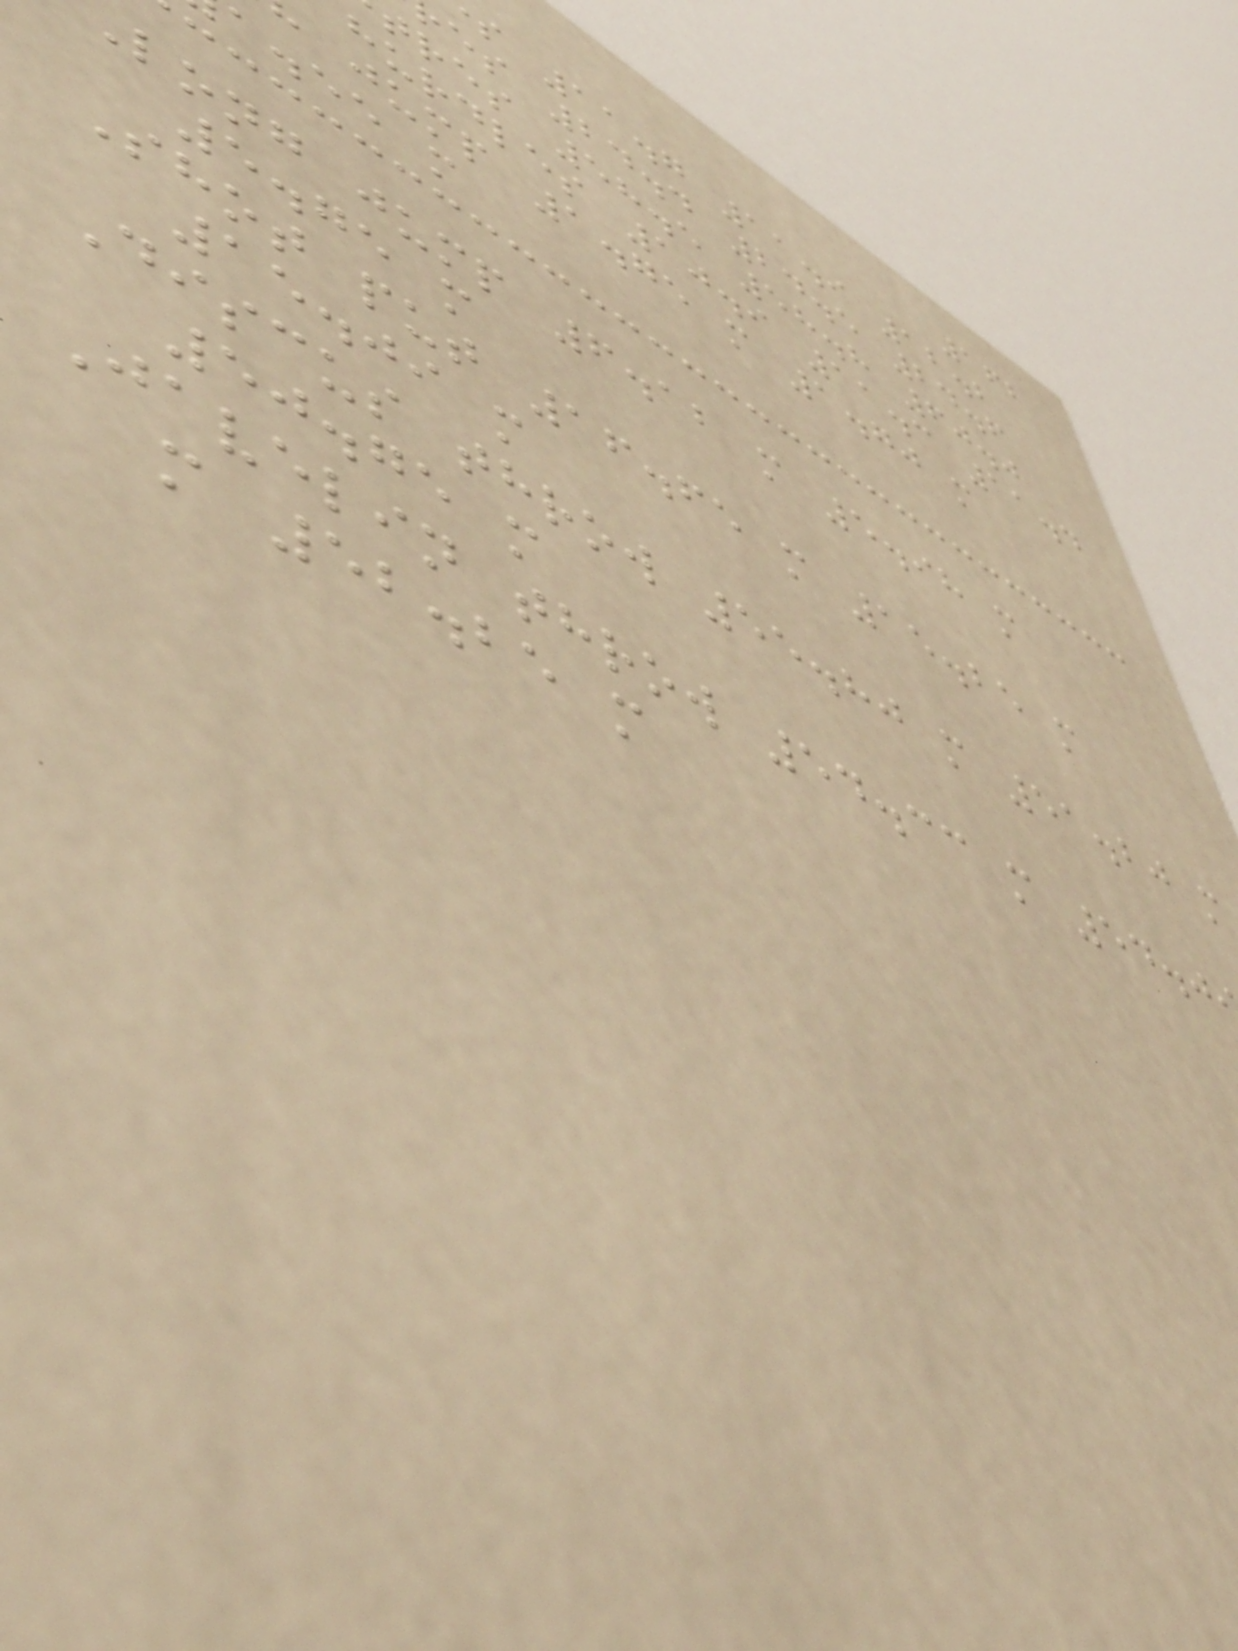162
s 11.7 11.9 12.2
es 24.4 24.5 24.6
tres 58.5 58.8 60.0
hurdles 10.9 11.3 11.4
jump 1.75 m 1.70 m
a.ee m
long jump 6.12 m 5.98 m
5.75 m
Shot put 16.65 m 15.25 m
15.09 m
Discus throw 55.80 m 51.20 m
50.75 m
Javelin throw 54.33 m 54.0
m 52.25 m
